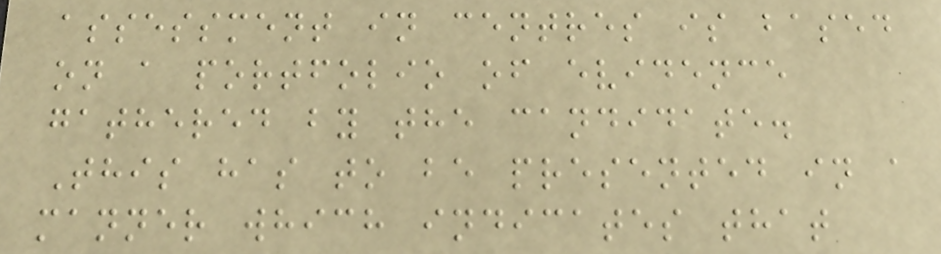assessment in centres is based
on a portfolio of evidence
gathered by the candidate.
This has to be presented in a
manner which indicates that
